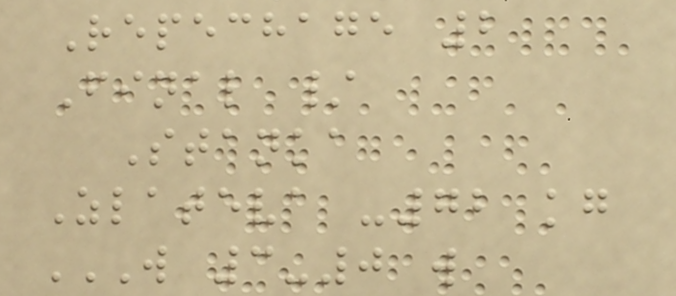Repechage 2
Final /
Stanka
Zlateva -72 kg
W 3-0 W
